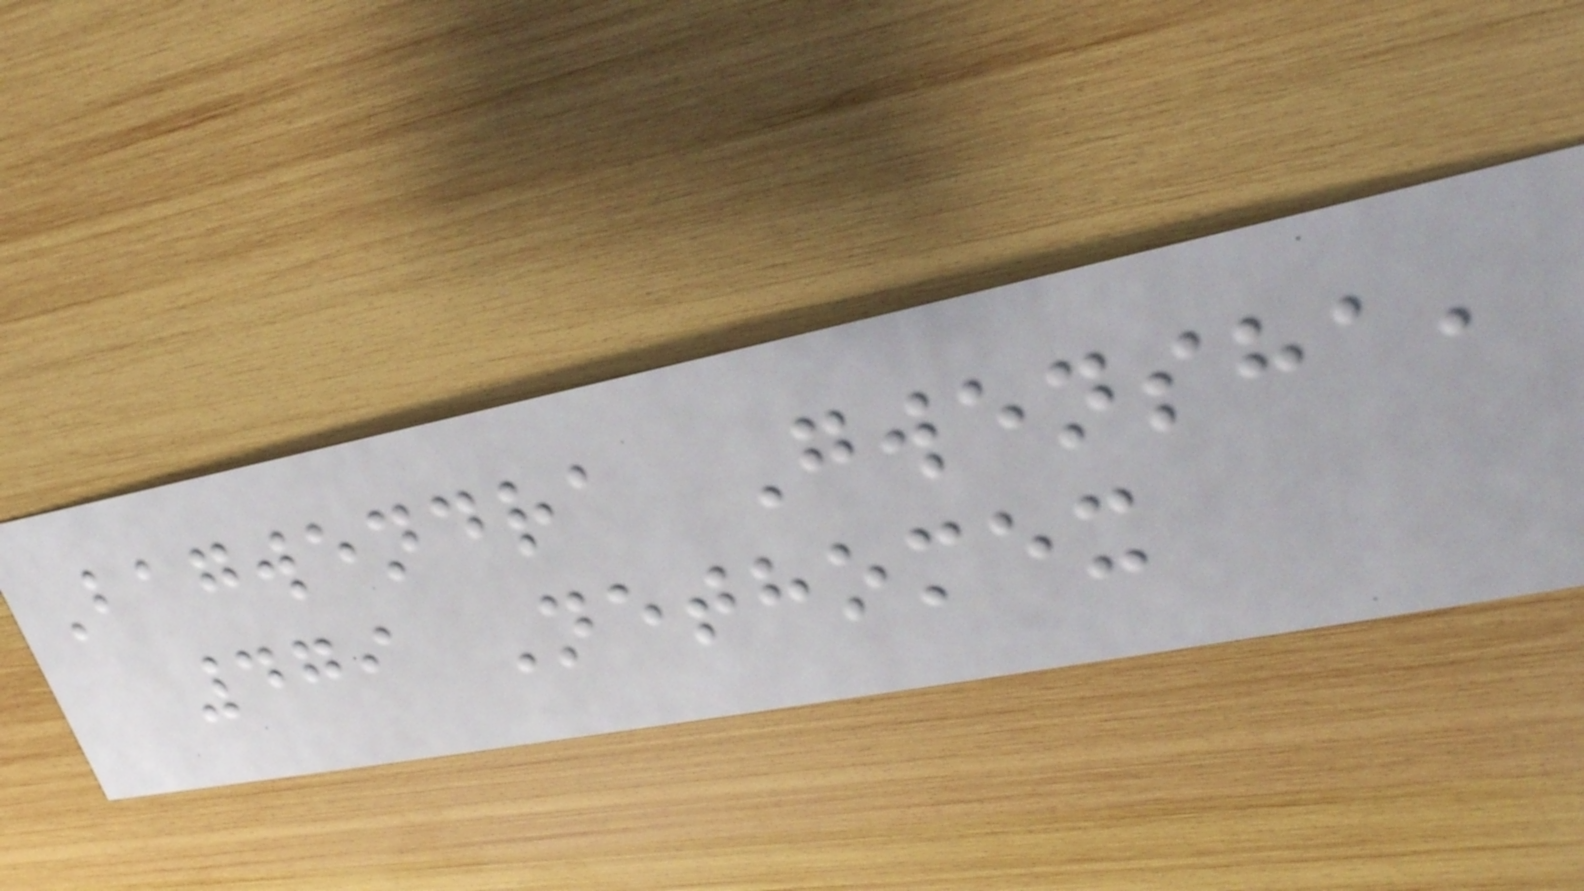Bagwendra Gwensha,
479 Nethomex
